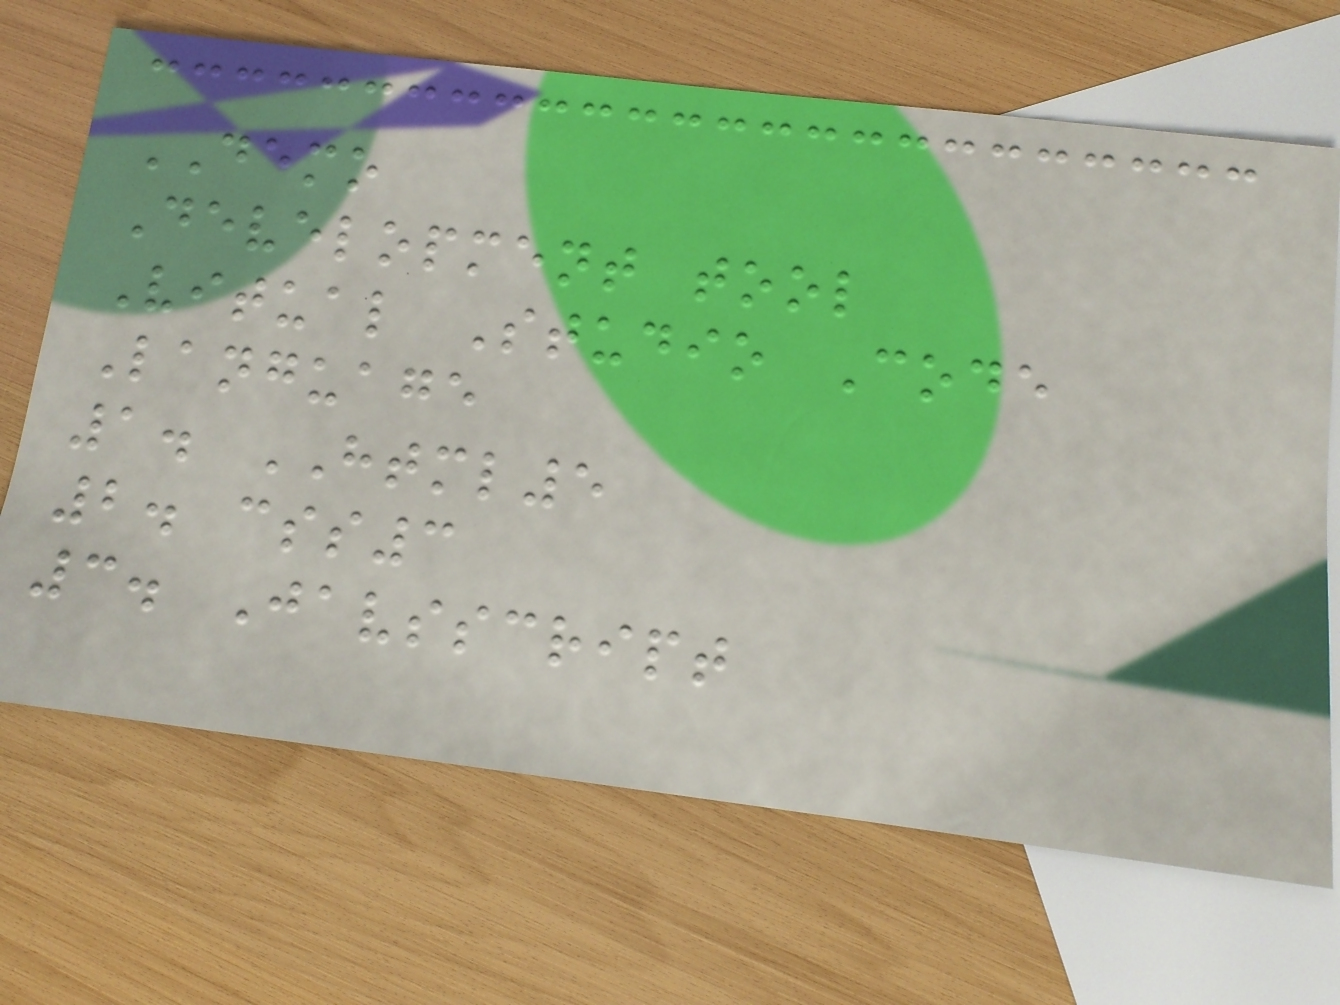DEMO
Development tool
Vitual Studio Code
Language
1. HTML5
2. css3
3. Javsscript
